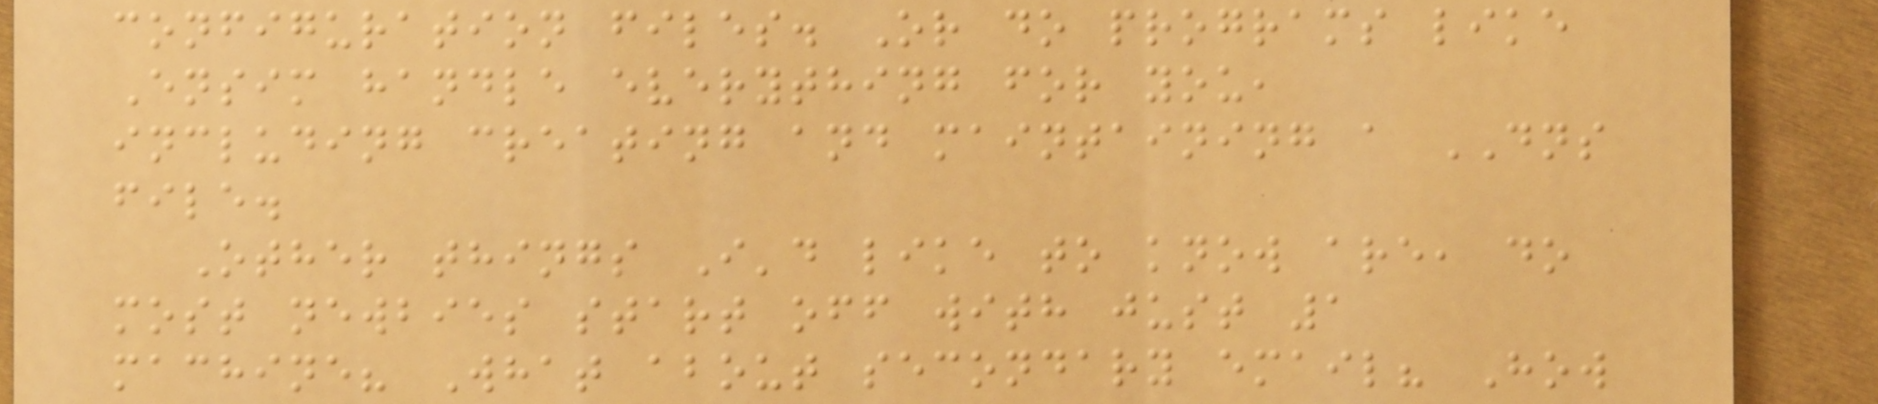configuration files. Or do programs like
Ensim handle everything for you,
including creating and maintaining a DNS
file.
Other things I'd like to know are, do
most newbies start off with just 1
machine? What about secondary email? How
